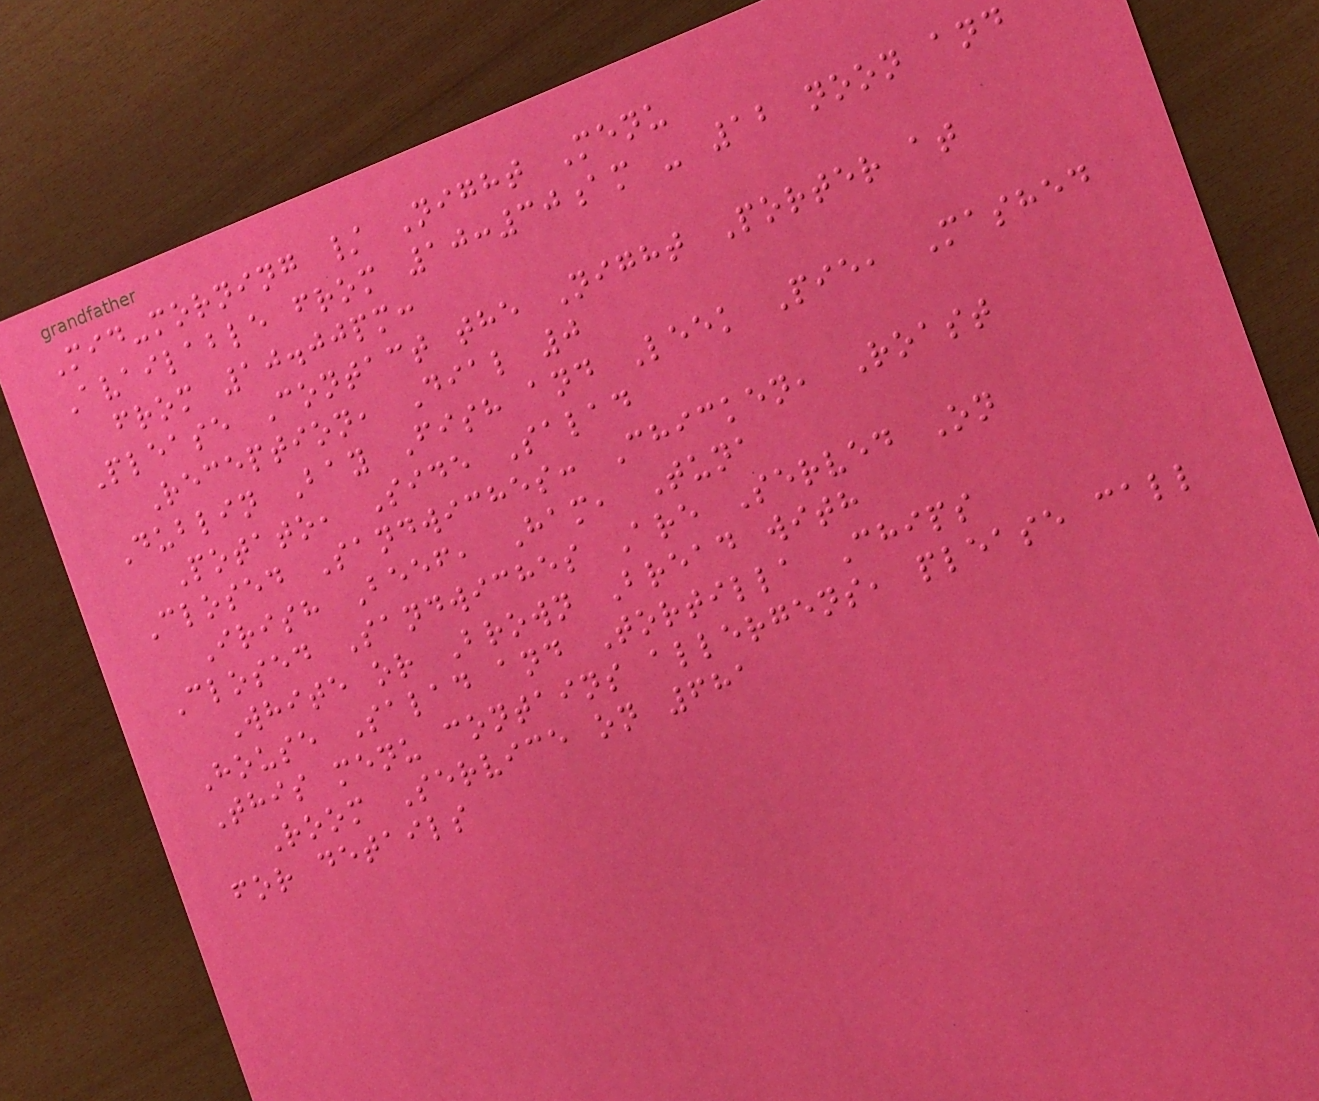Mid-morning / Night Menu
Available from 10:30am - 12 noon and
from 10.00pm:
Please Contact the Night Porter at
Reception, Dial 0
Dublin Bay Fish and Leek Pie, Mashed
Potato, Side Salad
Closed Sandwiches: Chicken, Roast
Irish Beef, Ham, Tuna
Closed Sandwiches Are Served On
White or Brown Bread with
House Salad and Tortilla Chips
This menu contains allergens, please call
Room Service on 681
for details
